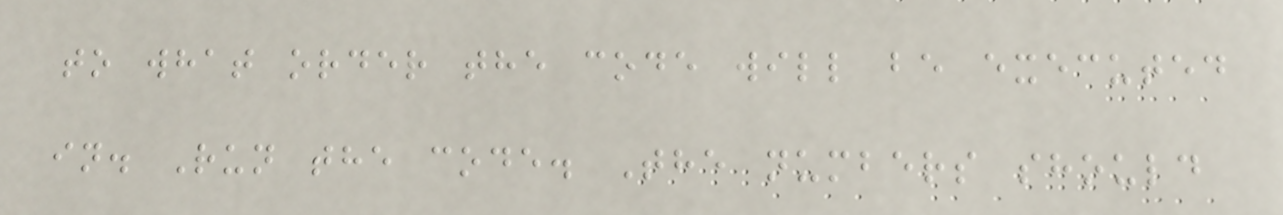to what order the code will be executed
in. Run the code. The numbers should
